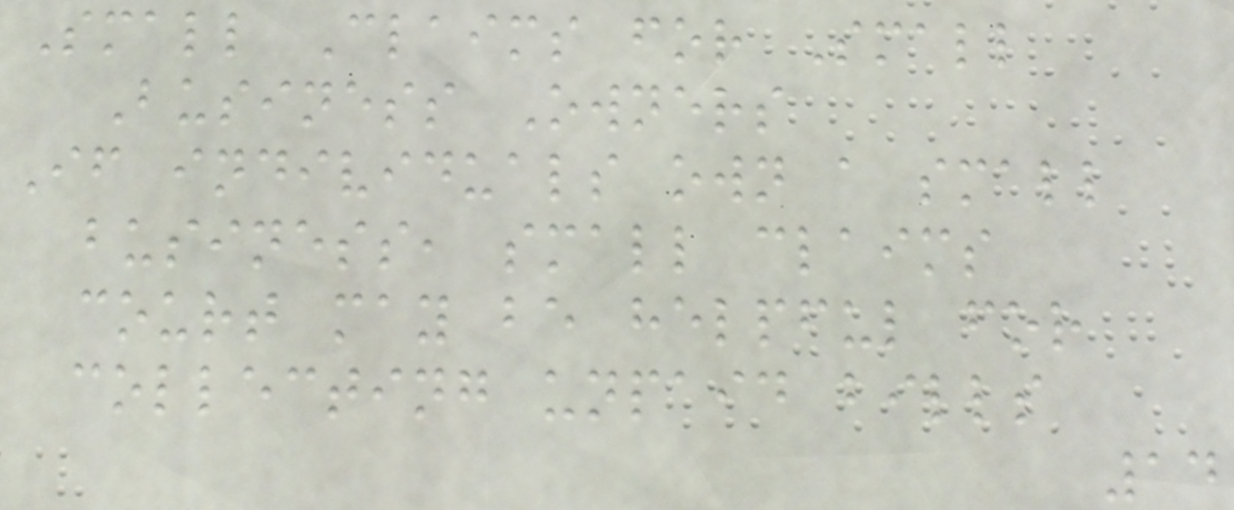Small Claims for Small
Business Owners
If individuals own a small
business, small claims
court may be helpful for
collecting unpaid bills
14
